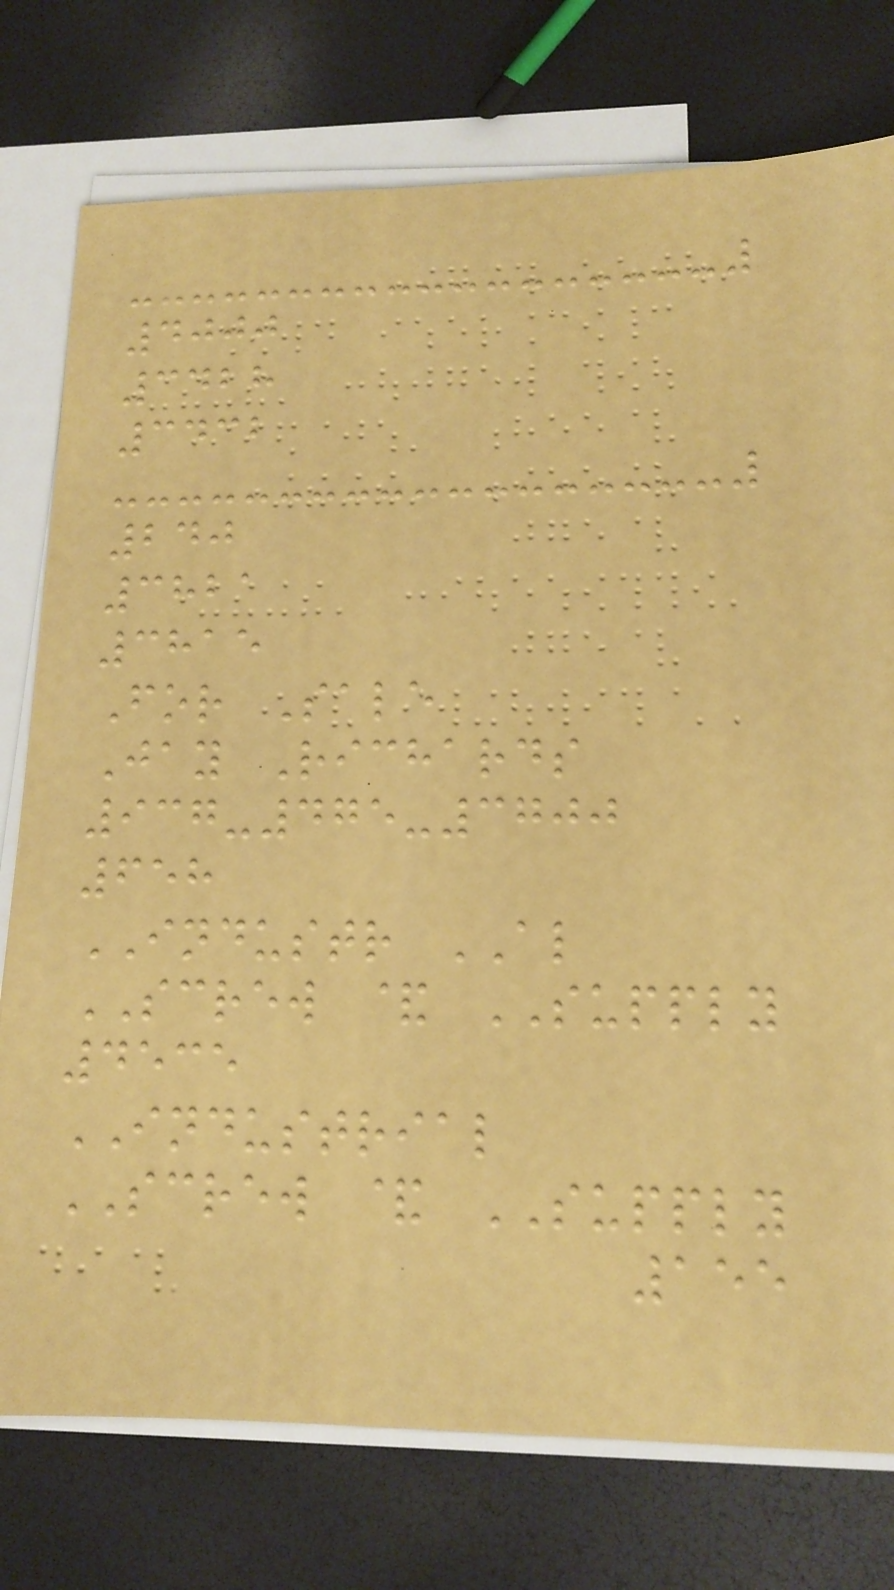4000
3428
3432
240
3821
3815
For Sale
Jay Richards
937-475-3700
658
INDUSTR AL
SCREW & SUPPLY
4535
INDUSTRIAL
SCREW & SUPPLY
155
